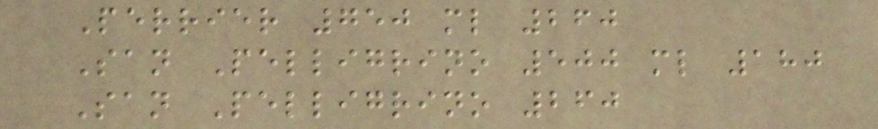Perrier 750 ml 260
San Pelligrino 500 ml 180
San Pelligrino 260
